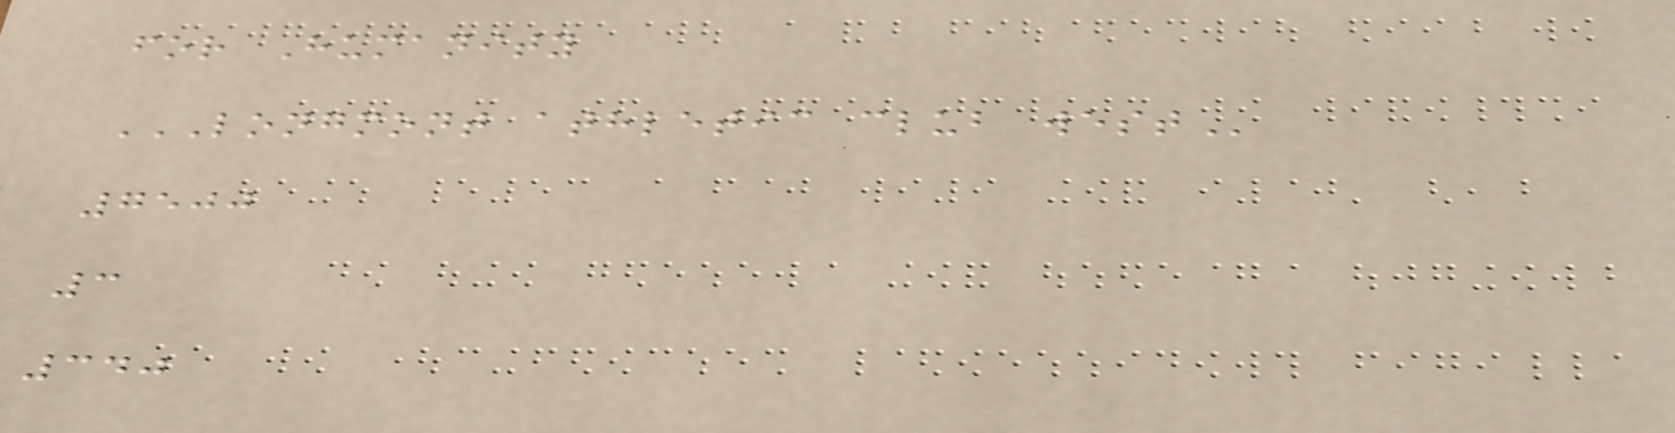for Humanity
LONGMONT ATHLETIC CLUB WEST
7500
3
340
